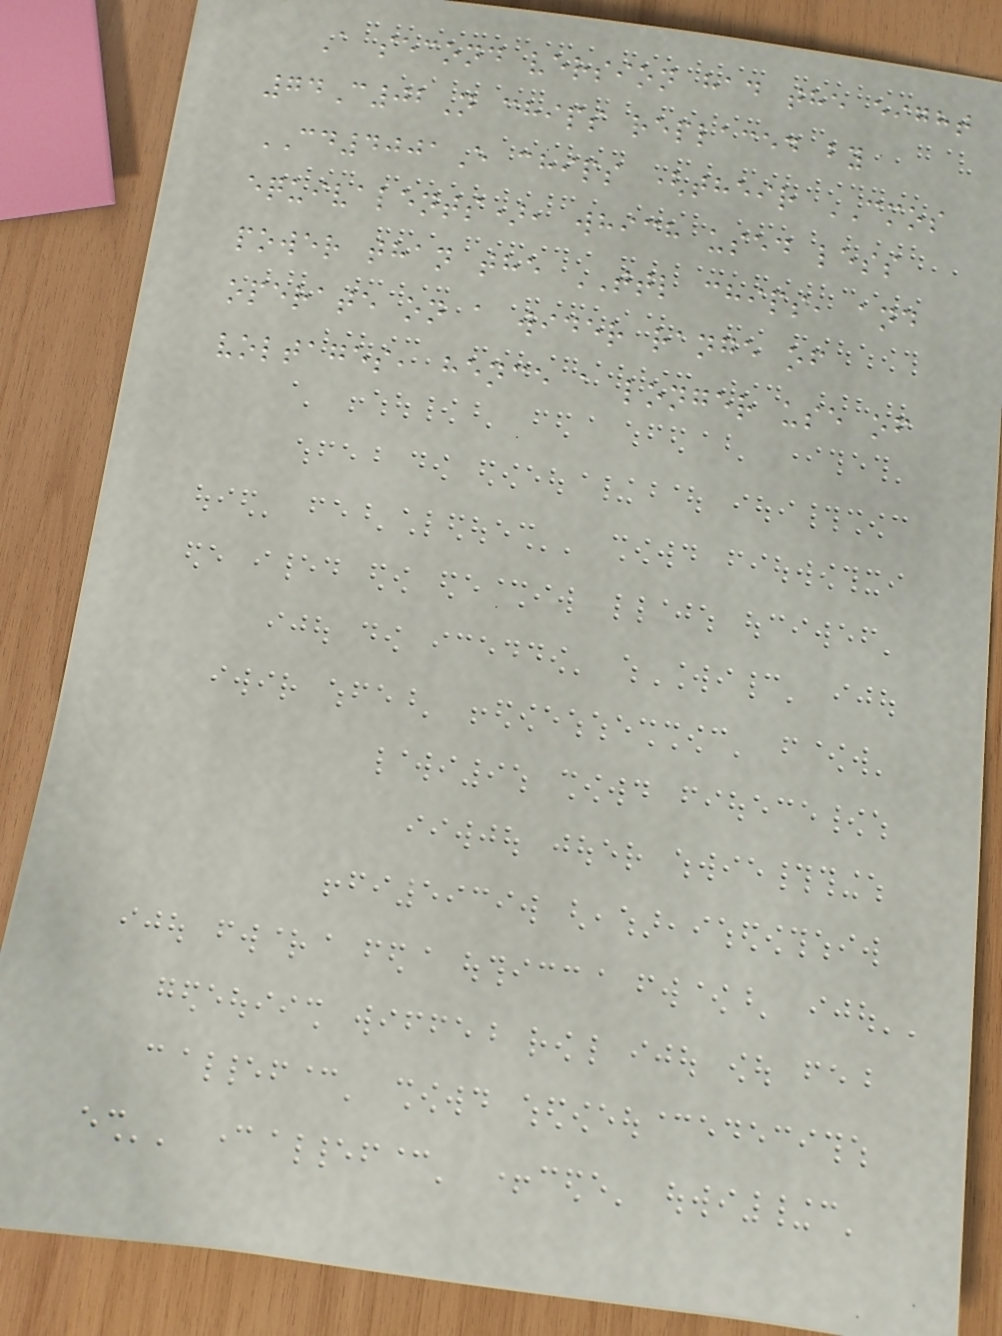A second version had the eight
74C02N chips replaced by
CD4001E chips (their CMOS
equivalents), which used less
power than the TTL chips, and
operate on a wider range of
voltages, hence a longer use of
